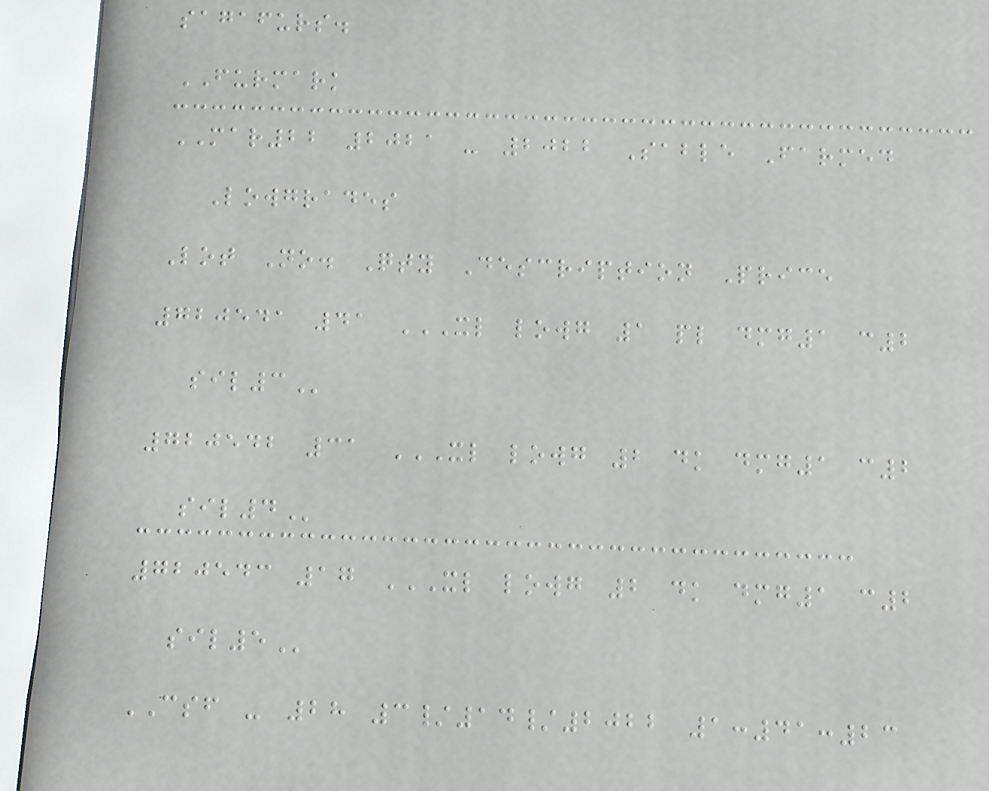sagafurs.
FURMARK
MAR22 2021 - 2022 Sable Farmed
Lowgrades
Lot No. Qty Description Price
720541 41 XL LOWG 1 PL DMG1 C2
SIL3
720542 31 XL LOWG 2 DK DMG1 C2
SIL4
720543 17 XL LOWG 2 DK DMG1 C2
SIL5
CSF - 28 3/14/2022 1:41:23
